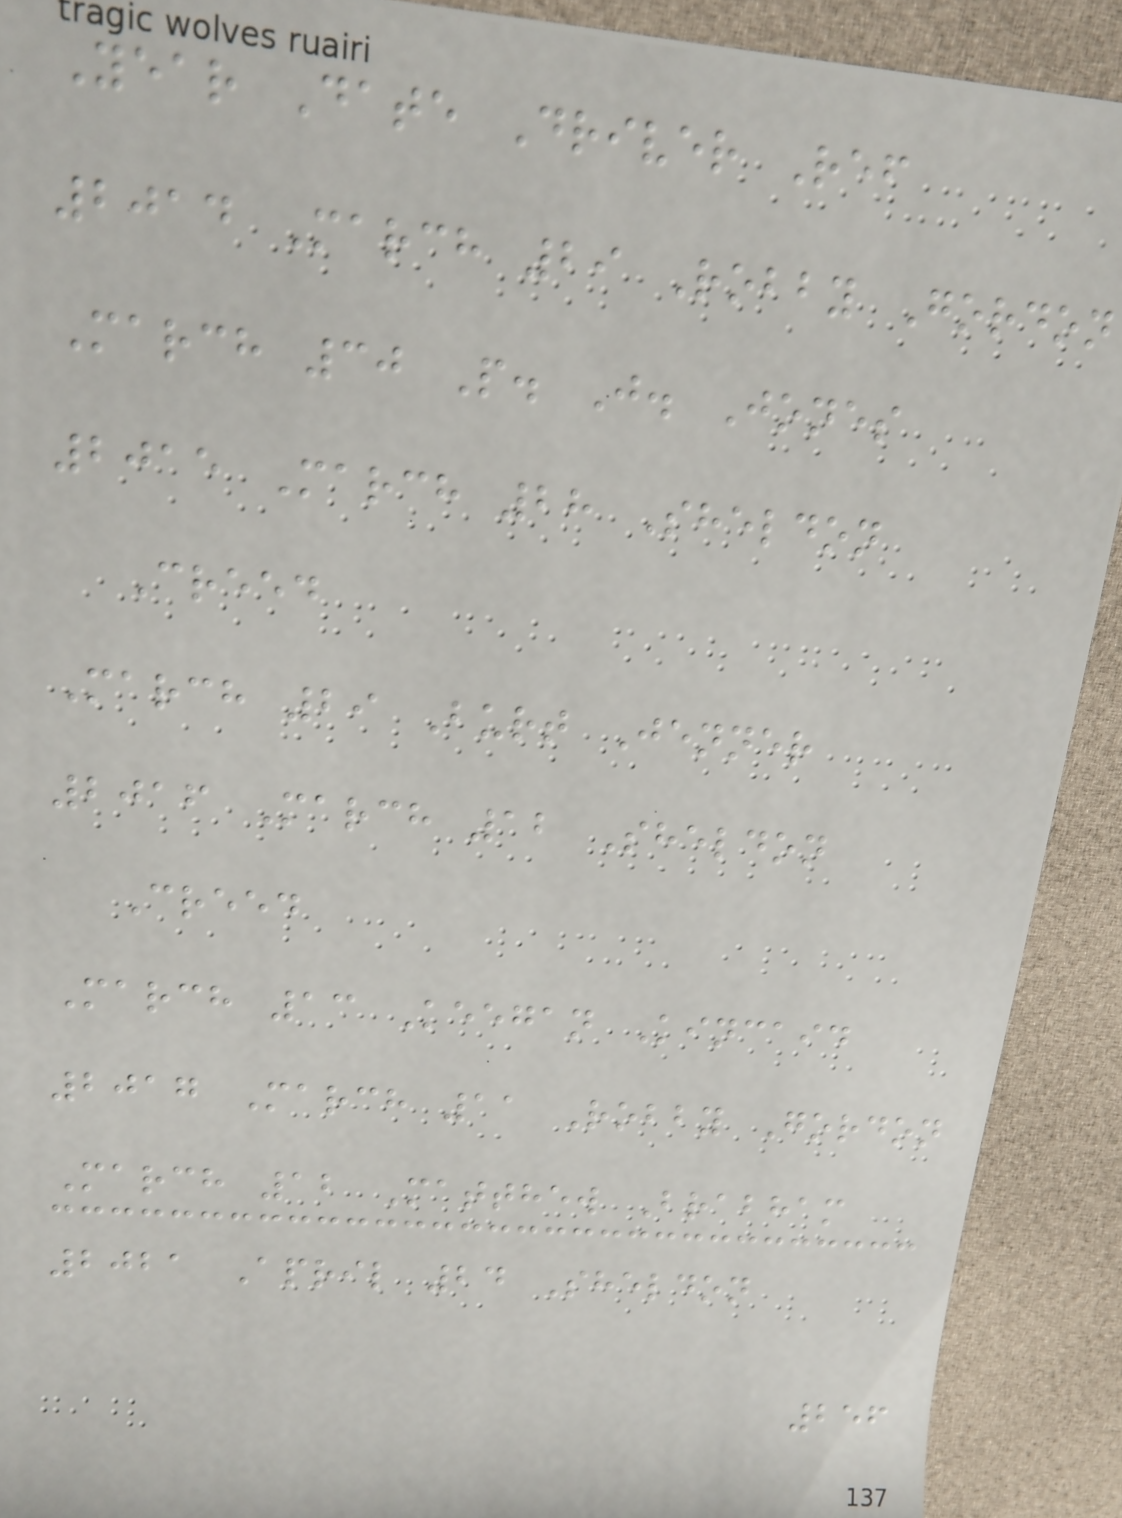Year Date Driver Ref
2014 March 29 Robby Gordon
March 30 P. J. Jones
2015 March 28 Sheldon
Creed
March 29 Burt Jenner
2016 March 12 Sheldon
Creed
March 13 Keegan Kincaid
2017 March 11 Robby Gordon
March 12 Matthew Brabham
2021 April 24 Sheldon
256
